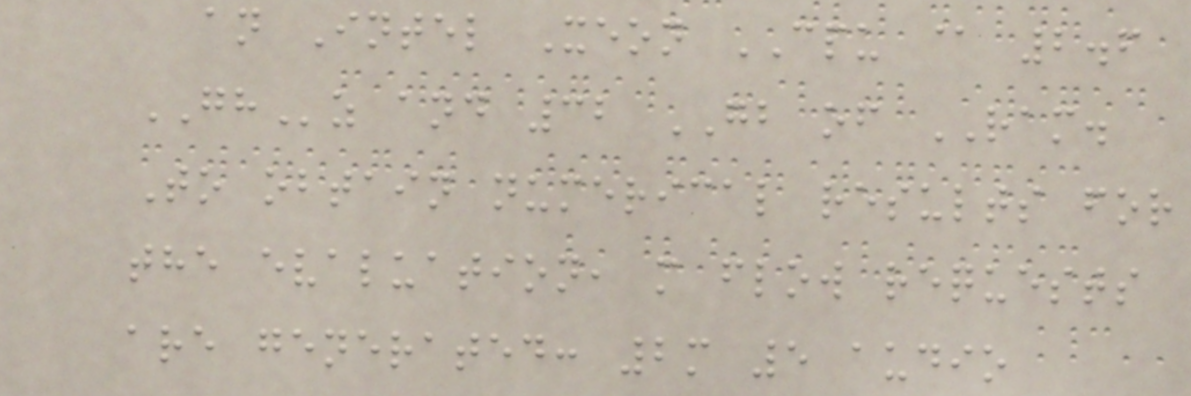an Intel Xeon CPU @ 2.6
GHz and 32 GB of RAM.
To obtain numerical results for
the evaluation, m flow requests
are generated: 2m 5 audio
